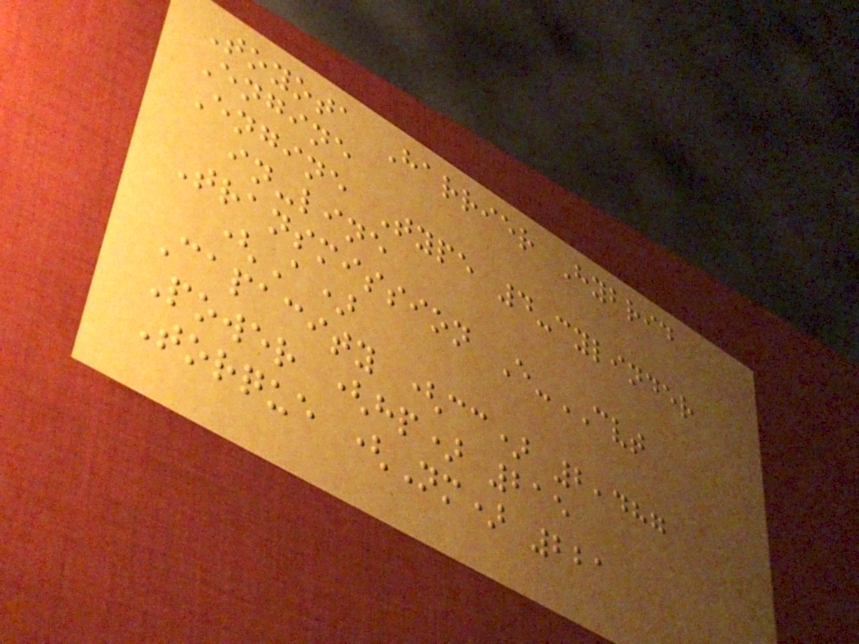Toyota Harrier Hybrid
Engine
Engine Type 4-cylinder
in-line
Transmission E-CVT
(A)
Capacity (cc) 2,487
Power (hp) 215
Torque (Nm) 221
